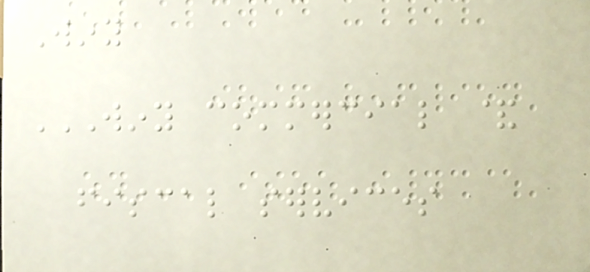Winy
WINY COMMERCIAL &
FISCAL SERVICES
